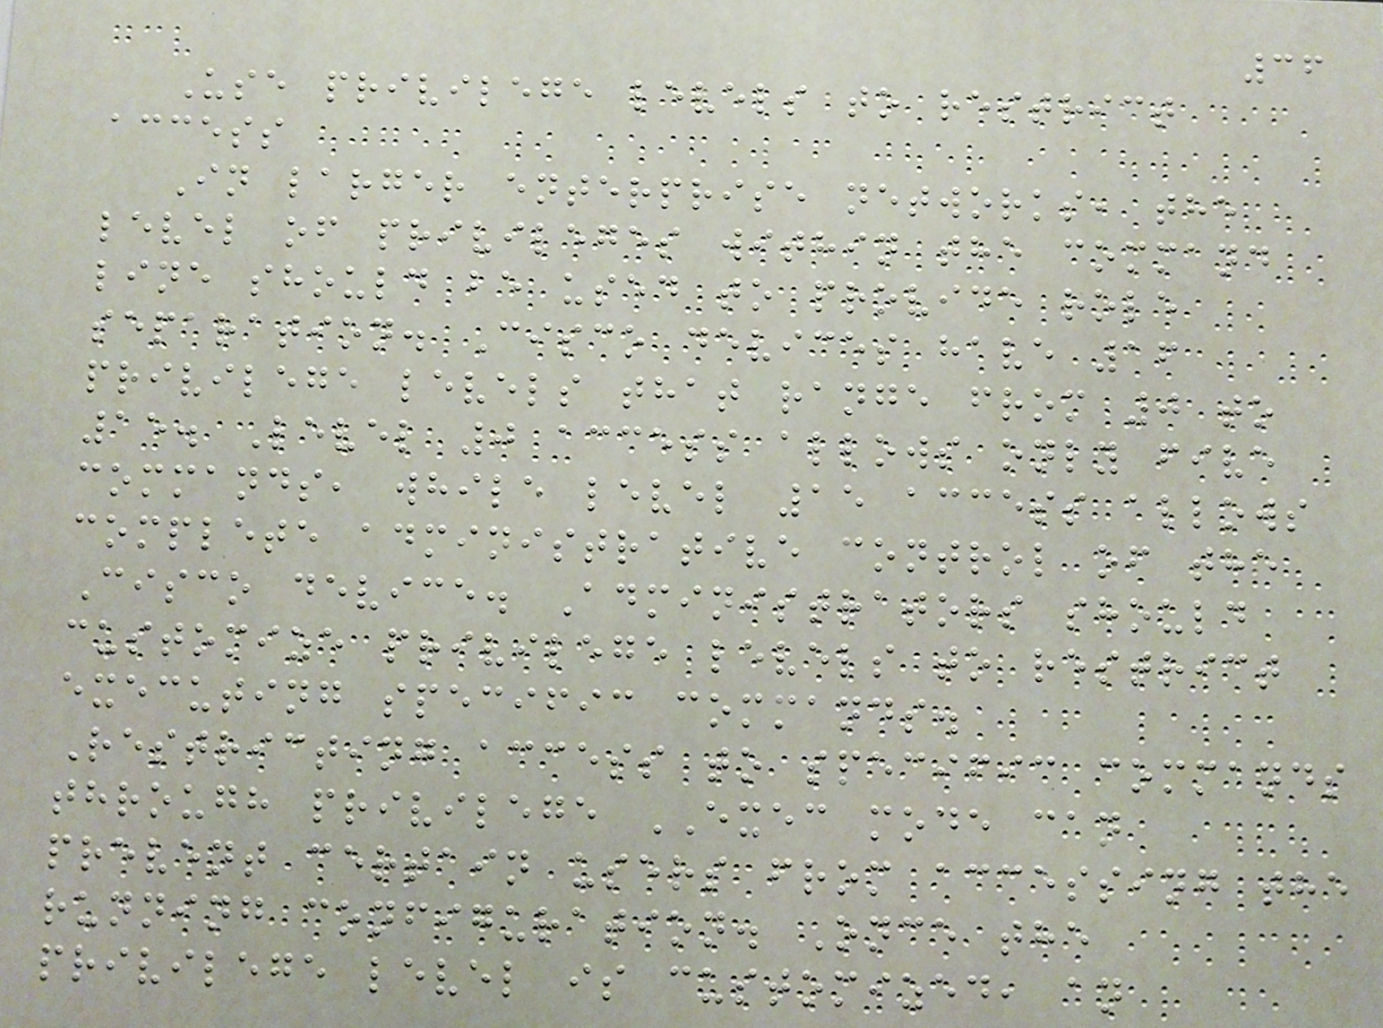36
Use privilege levels to restrict
access
In larger enterprise networks, the
level of privileges within the command
line should be used to provide role
separation. Cisco devices have 16
privilege levels that range from 0 to
15. Level 0 access allows only five
commands, while level 15 access allows
complete administrative control of the
Cisco device. Administrators should
customize privilege levels to restrict
executing specific commands.
Restricting access to specific commands
through privilege EXEC mode can
prevent certain users from accessing the
running configuration. Once the
privilege level is customized, an
